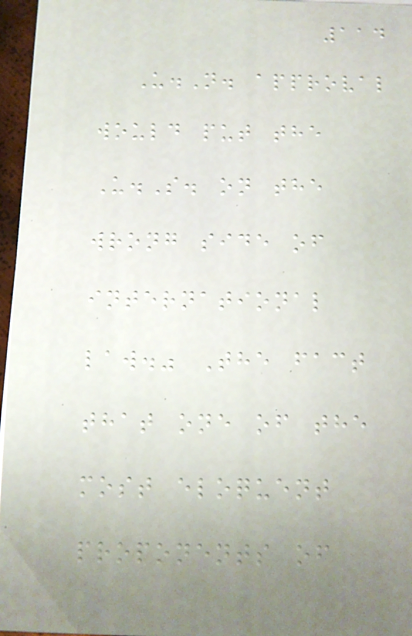114
U.N. approval
would put the
U.S. on the
wrong side of
international
law." The fact
that one of the
most eloquent
proponents of
